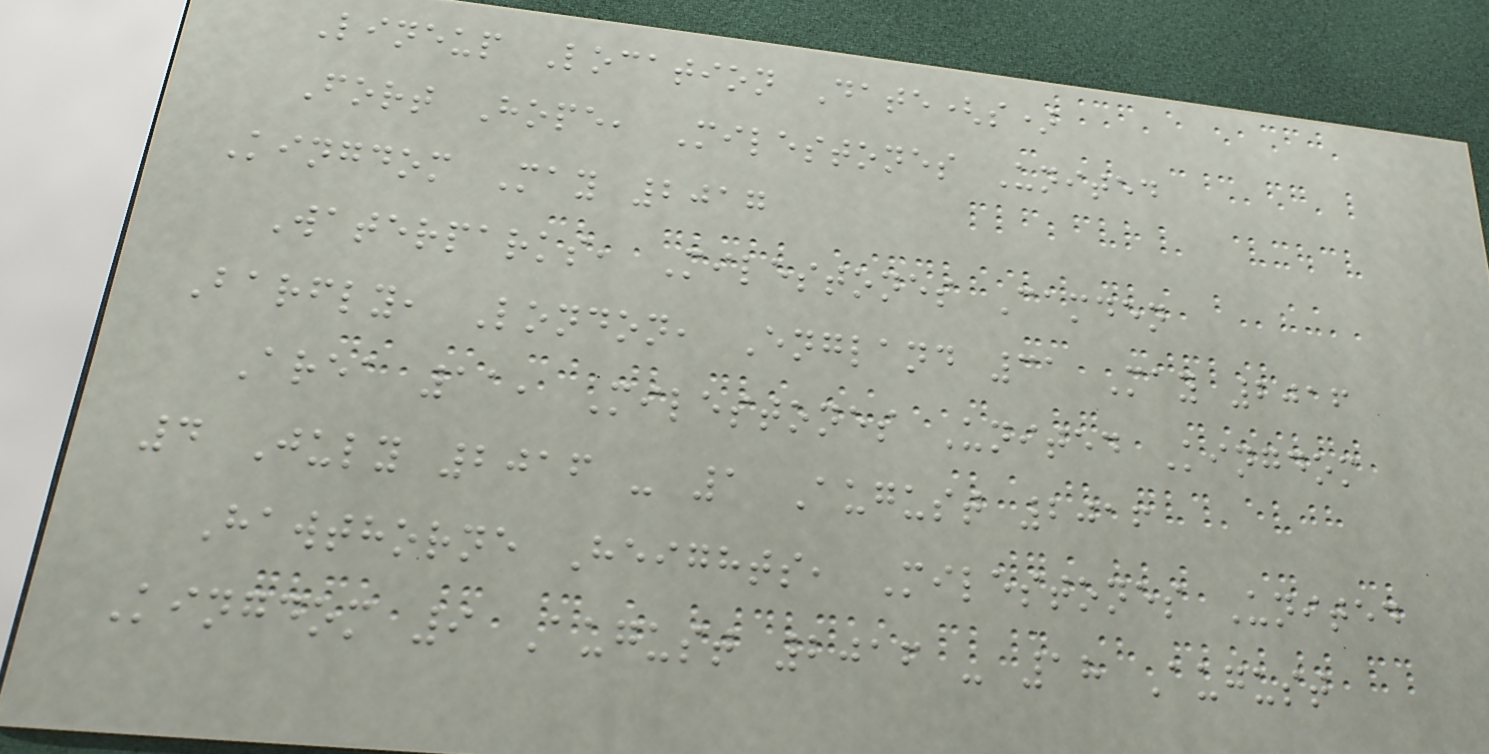Lineup Location Date(s)
Fort Hope, Milestones United
Kingdom May 2017
Waterparks, Milestones Camden
Barfly, London, England 31 May 2016
Area 11, Milestones United Kingdom
4 July 2016 - 1 August 2016
Hawthorne Heights, Milestones United
Kingdom 9 August 2016 - 18 August
